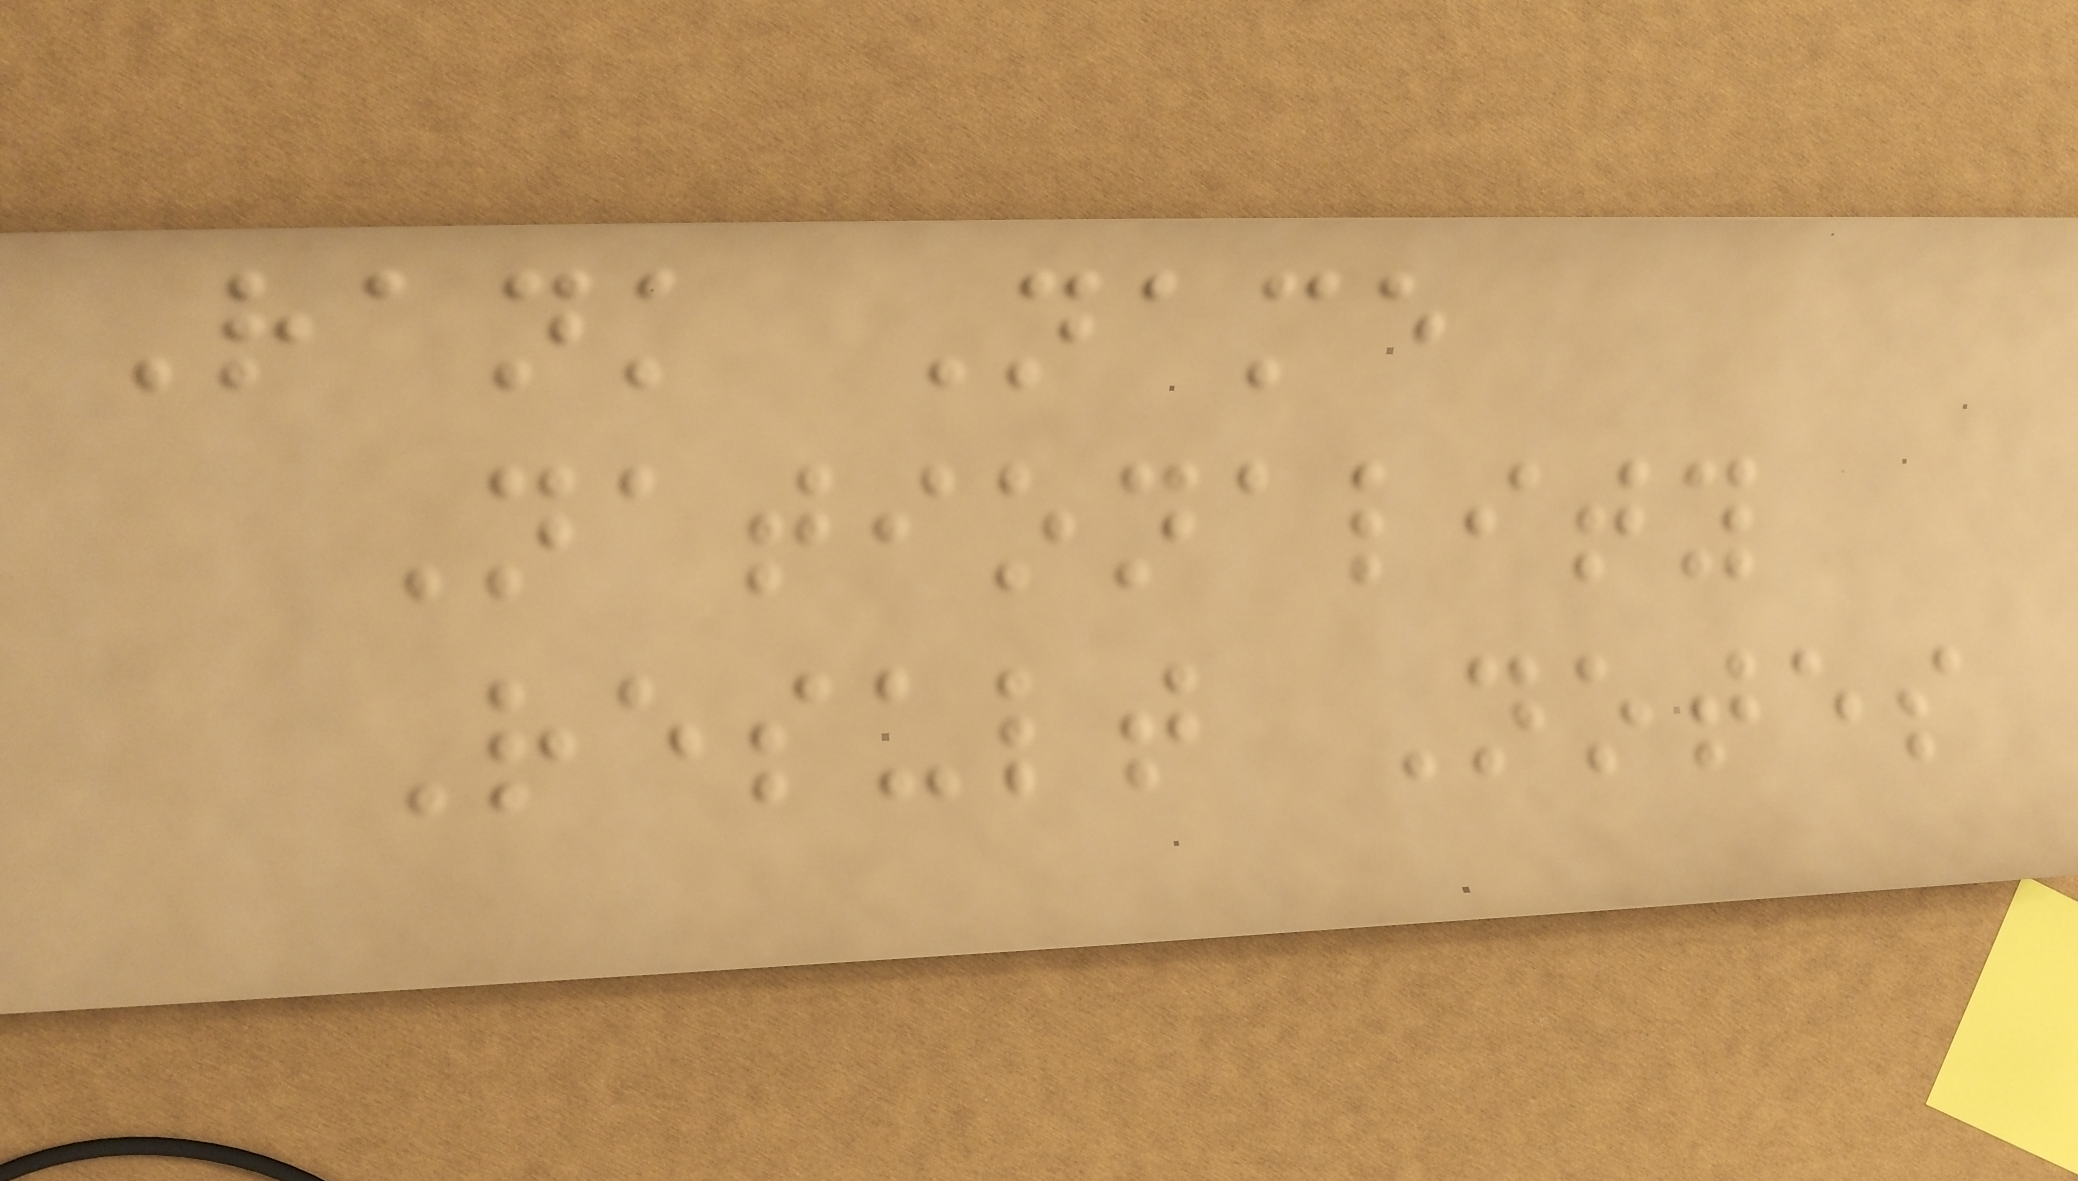Rank Name
Nationality
Result Notes
